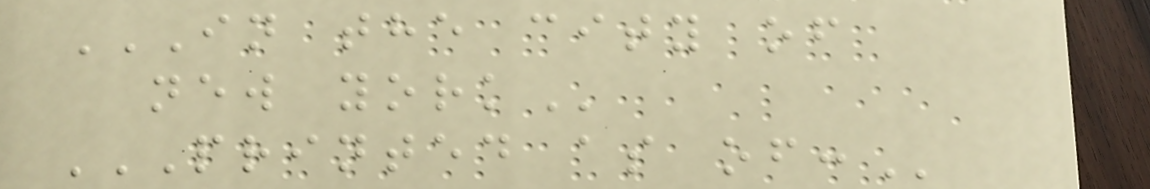IN THE CITY OF
NEW YORK
PRINTED AS OF:
